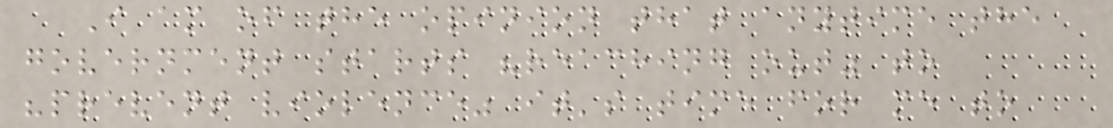I am of the opinion that anytime the
government starts "reaching out" to
"prevent violence" it's time for me to
